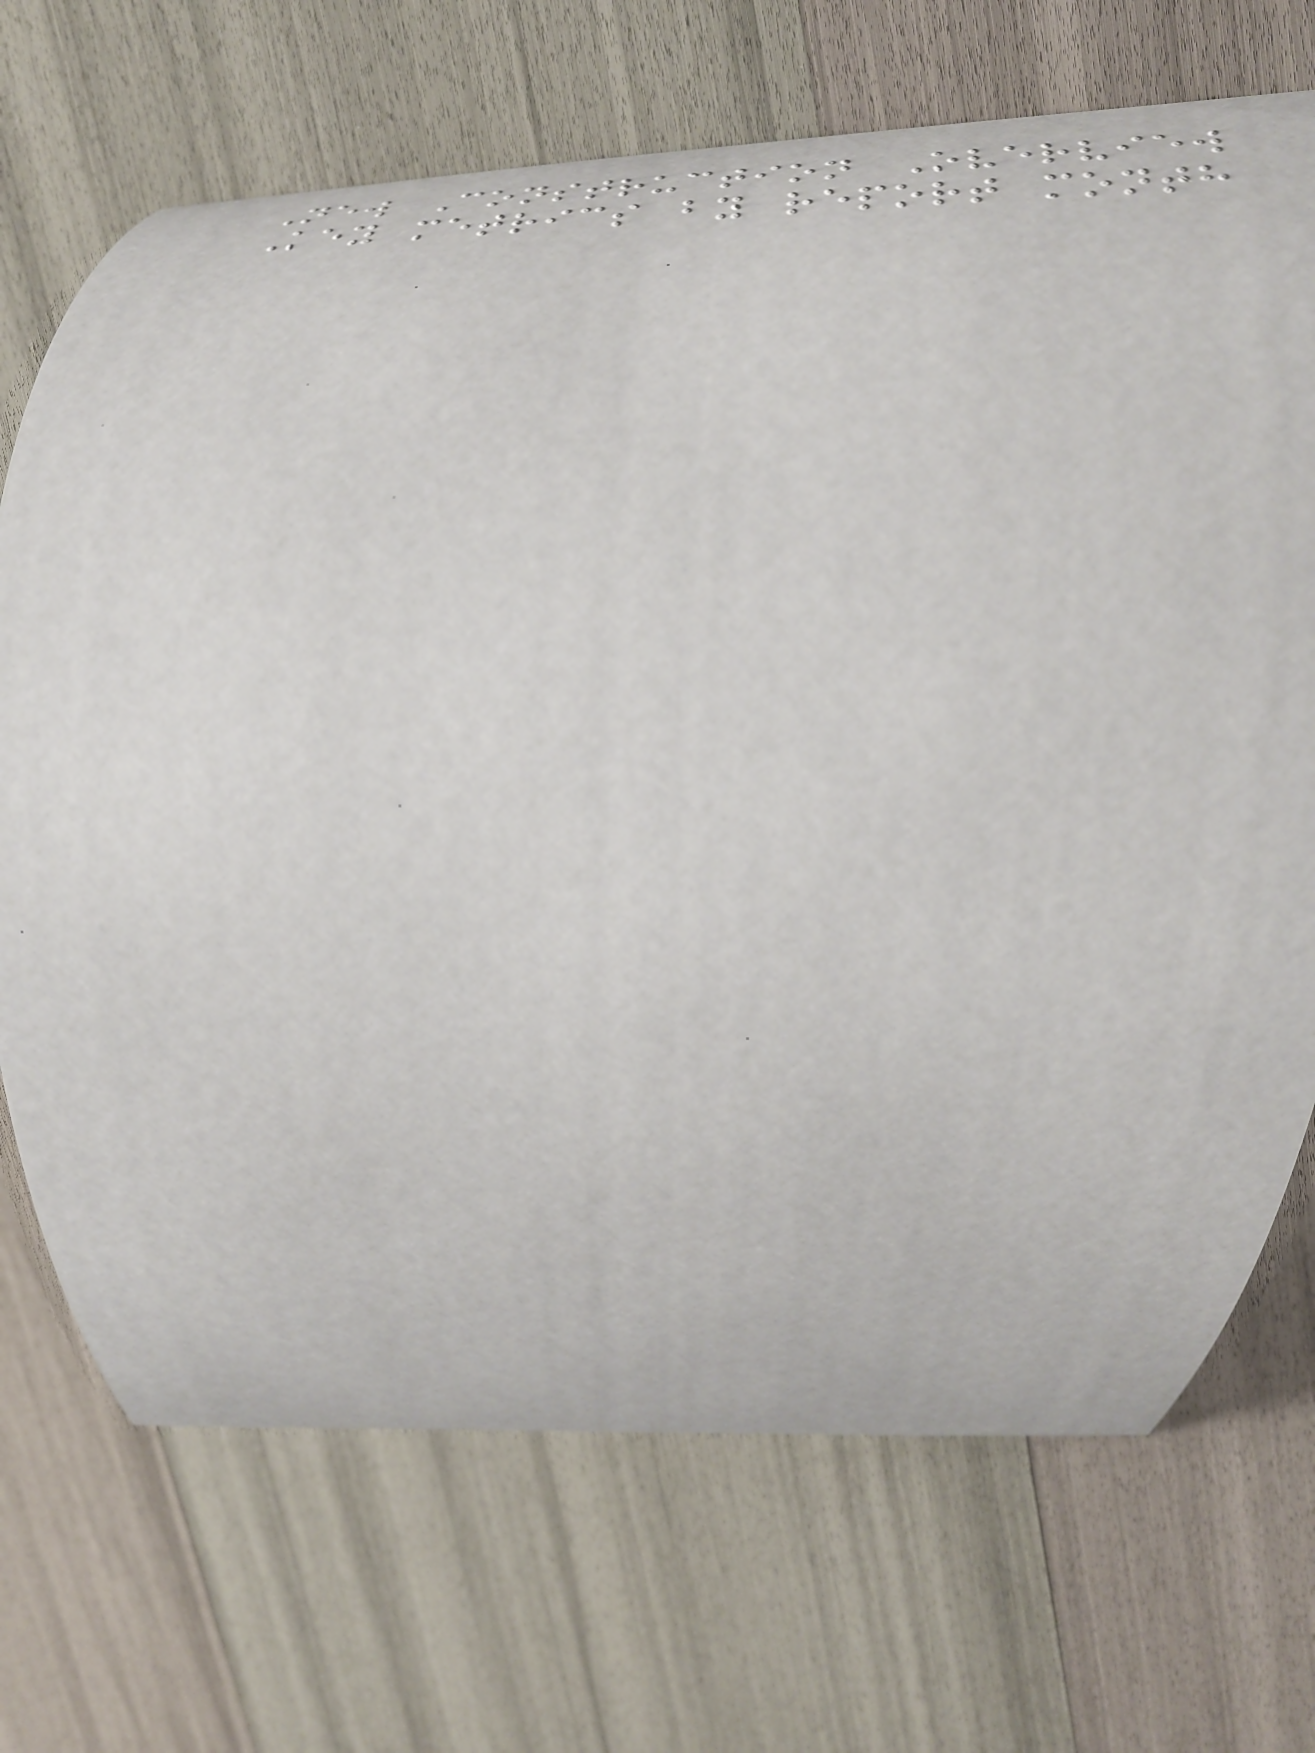New Construction Overview
Key metrics by report month
